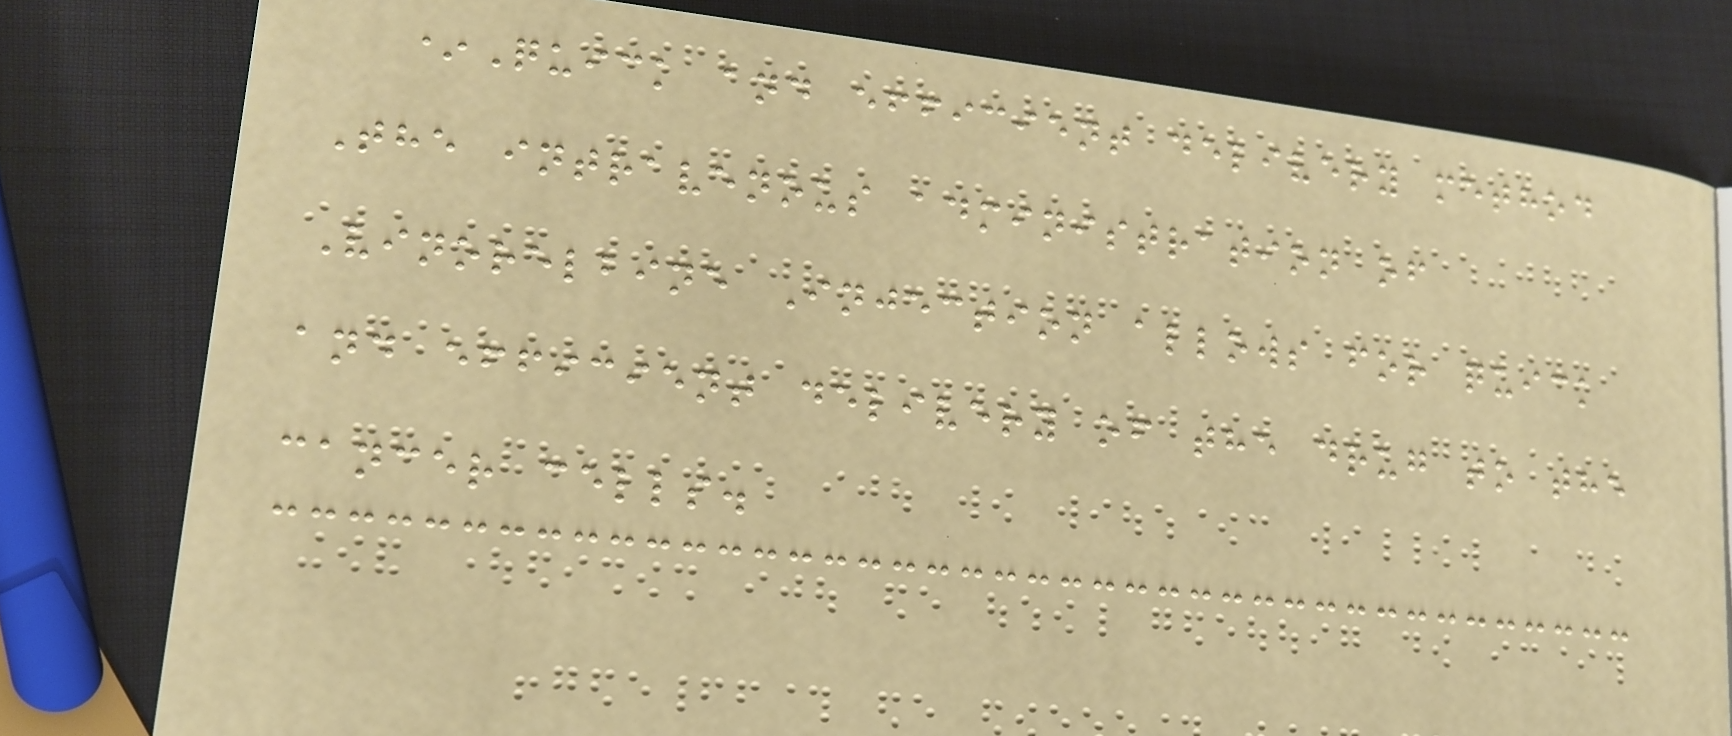*Quick and efficient delivery method
The intravenous administration of
Vinorelbine Injection allows for quick
and efficient delivery of the drug to the
cancer cells.
